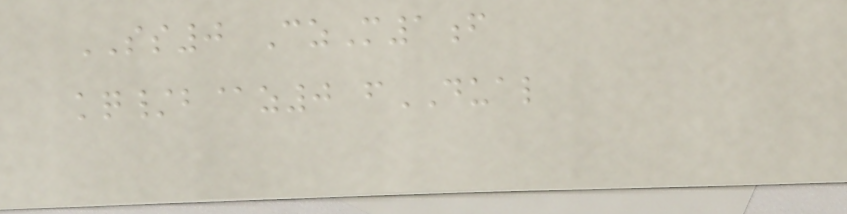SS0 CzM1f
kq/b@z0 fDUAL
